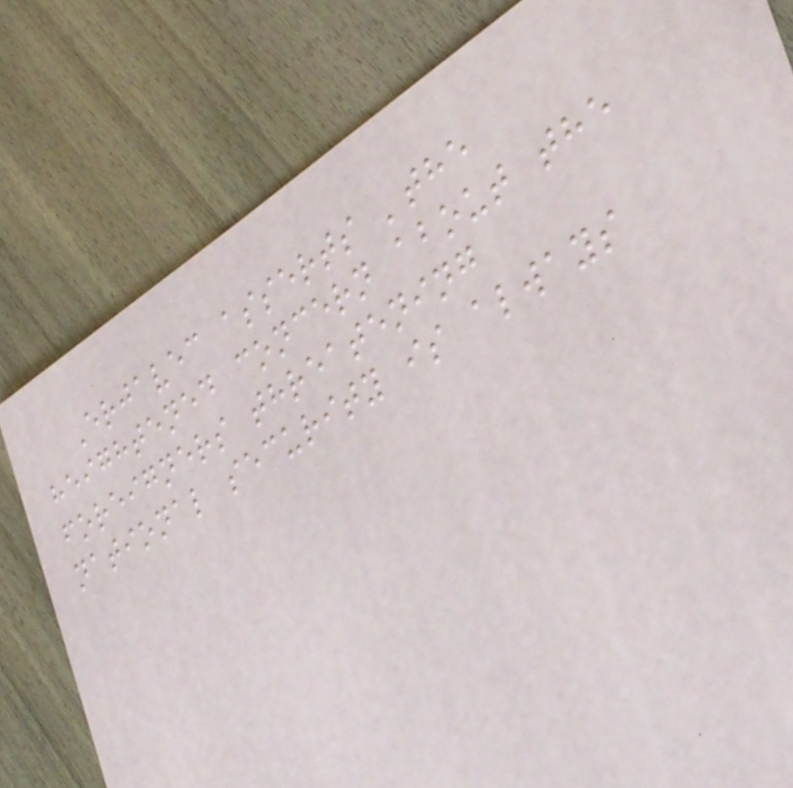Erjavec asserts 'the
heightened concern about the
foreigners threatening
national security is always
